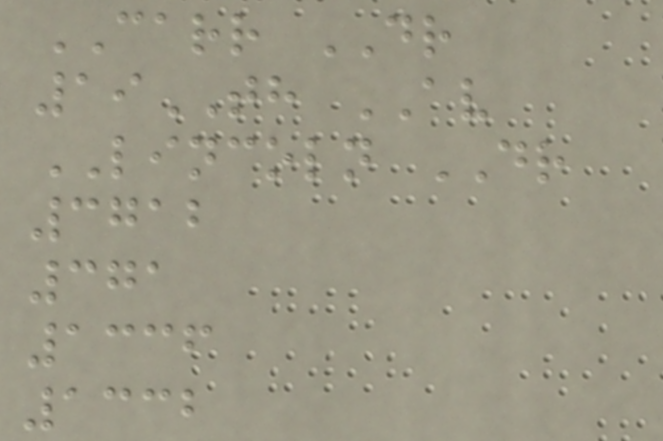CARR DR
19TH AV
LINCOLN DR
3712
371
1336
1332
